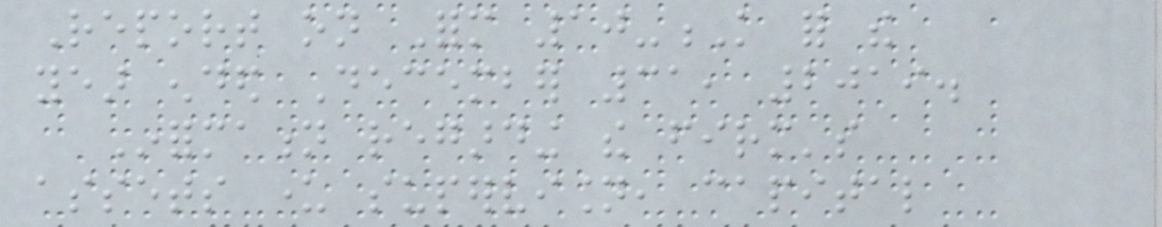Report on Form 10-K for the
year ended December 31, 2019.
Information regarding the firm's
assets under supervision, capital
